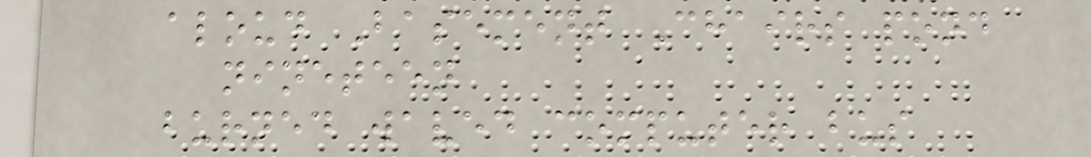aloud Basement Chairs pond
nineteen
burned waved computer bus
